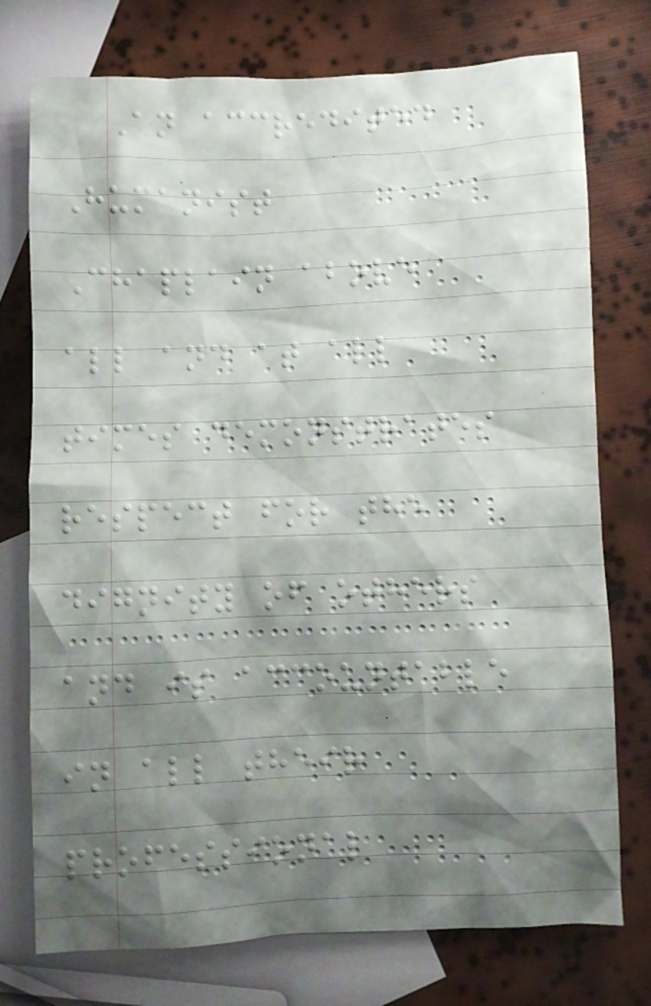An accredited
Humanist
Chaplain above
all and at all
times demonstrates
respect for the
dignity of others
and is accountable
in all their
professional
